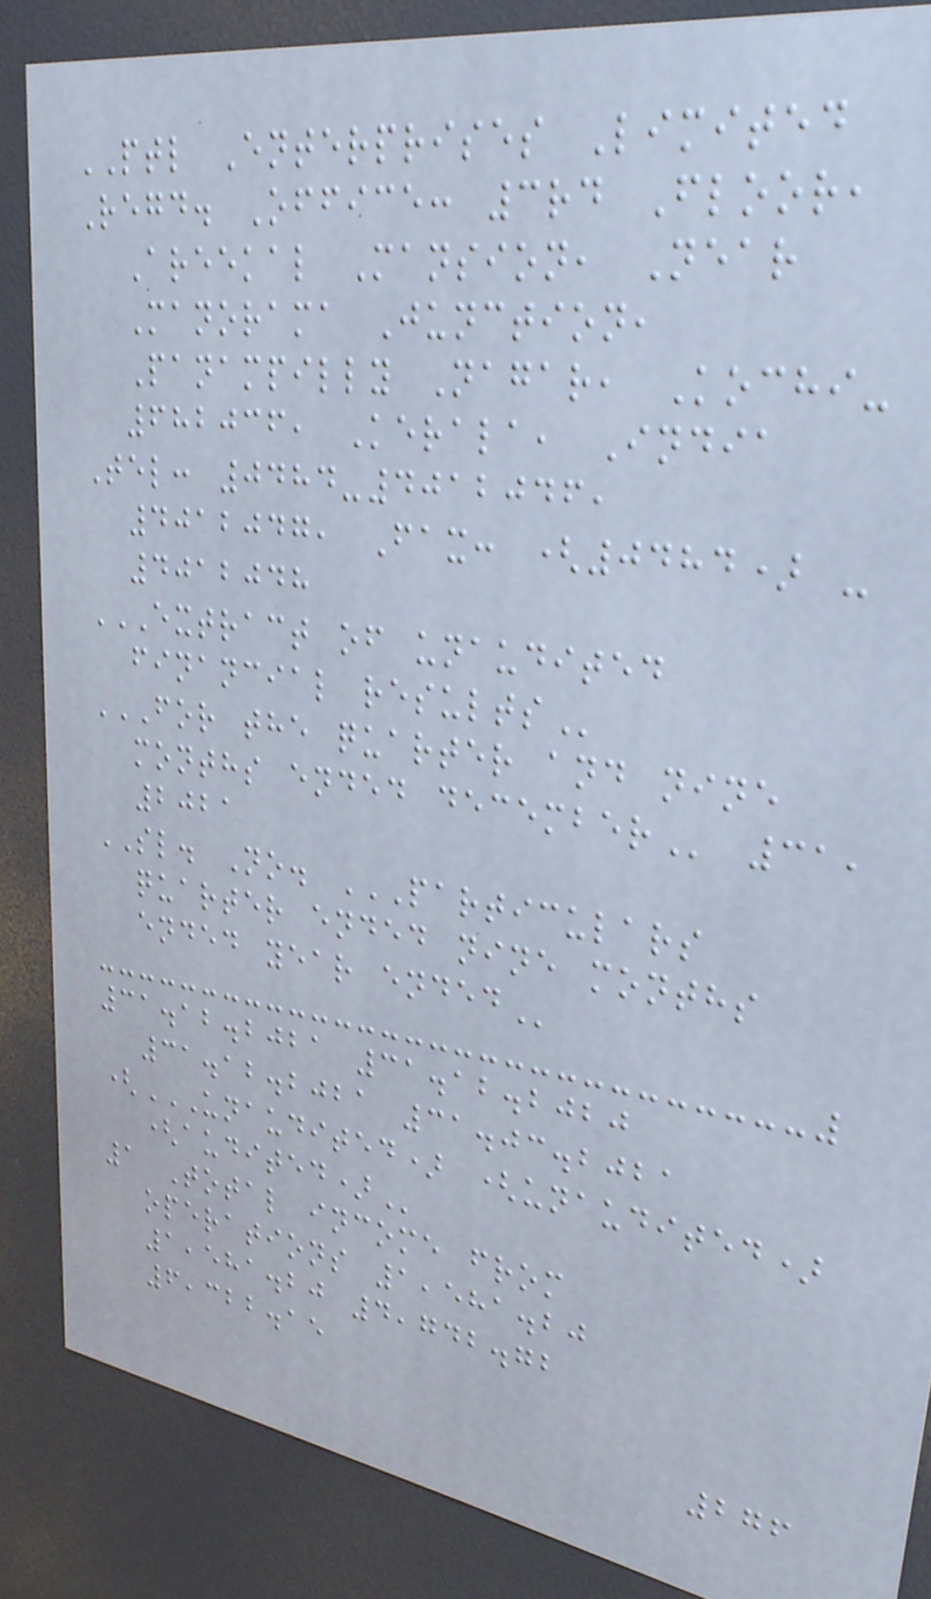PTL Enterprises Limited
Regd. Office: 3rd Floor,
Areekal Mansion, Near
Manorama Junction,
Panampilly Nagar, Kochi-
682036, Kerala, India
Tel: 0484-4012046,
4012047, Fax: (0484) -
4012048
EXTRACT OF UNAUDITED
FINANCIAL RESULTS
FOR THE QUARTER AND NINE
MONTHS ENDED DECEMBER 31,
2021
SL. No. PARTICULARS
QUARTER ENDED NINE MONTHS
ENDED YEAR ENDED
31.12.2021 31.12.2020
31.12.2021 31.03.2021
(UNAUDITED) (UNAUDITED)
(AUDITED)
1 Total income from
operations 1,581.20
1,581.20 4,742.72
6,322.15
276
